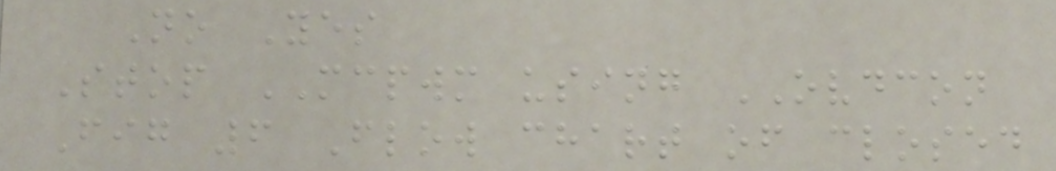No Yes
Stop MCPWM using OVDCON
Fig 6 Flow chart of closed
